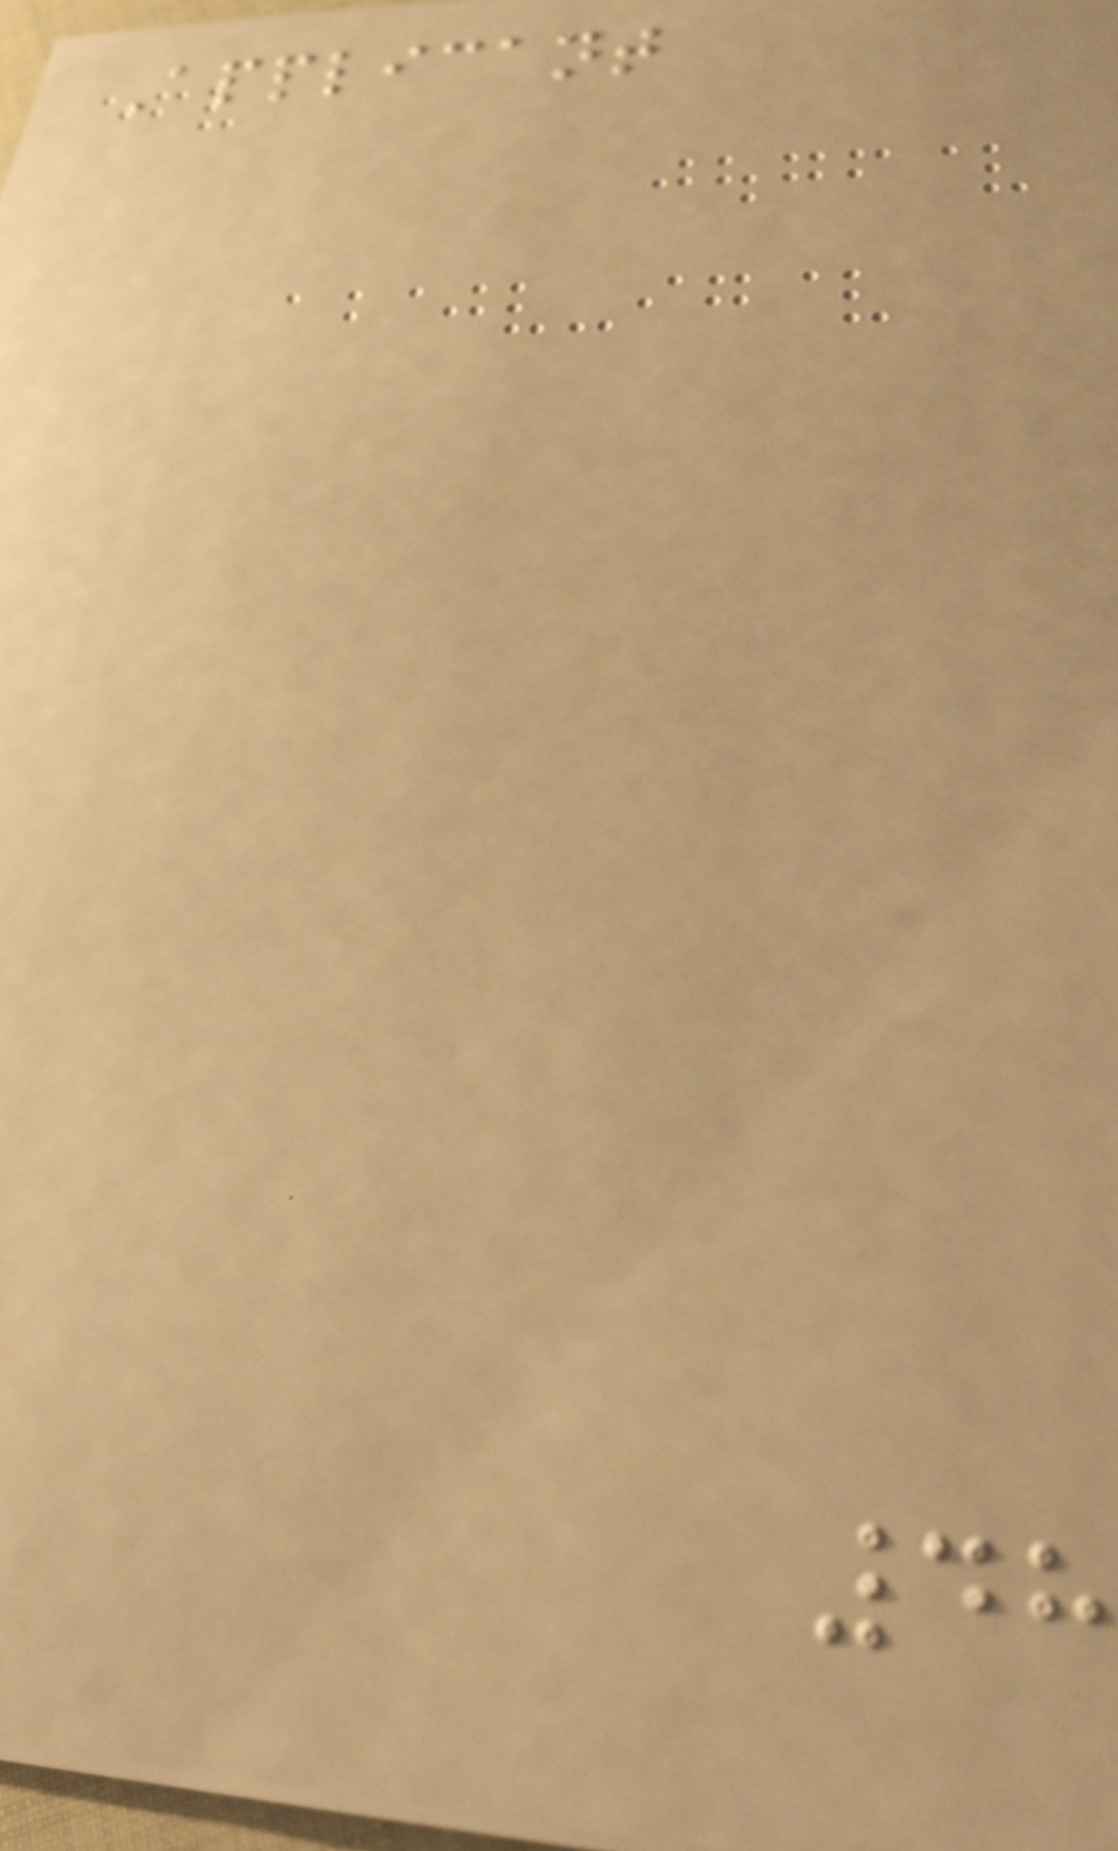Applicant
48
